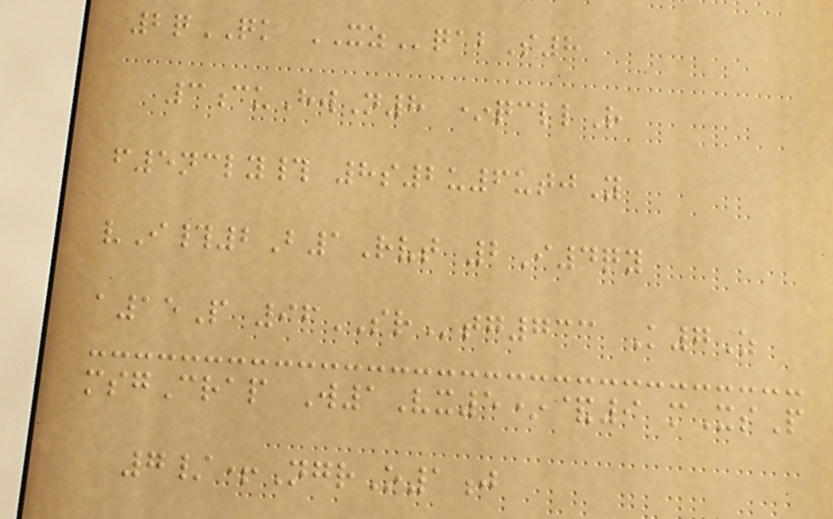2qQK XZqabS8
3cuHwN8 *qcllR
f5ncly# 8s2u6utjY
vI#2B1Rvt 2I4qy
a15P 96SRtg733 K7Z
msgCrap W1Vx5*&9 mXsP
7/+NgrO1j
